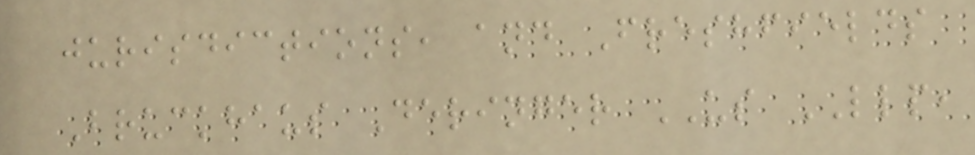jurisdictions, and Freshfields
Bruckhaus Deringer US LLP,
